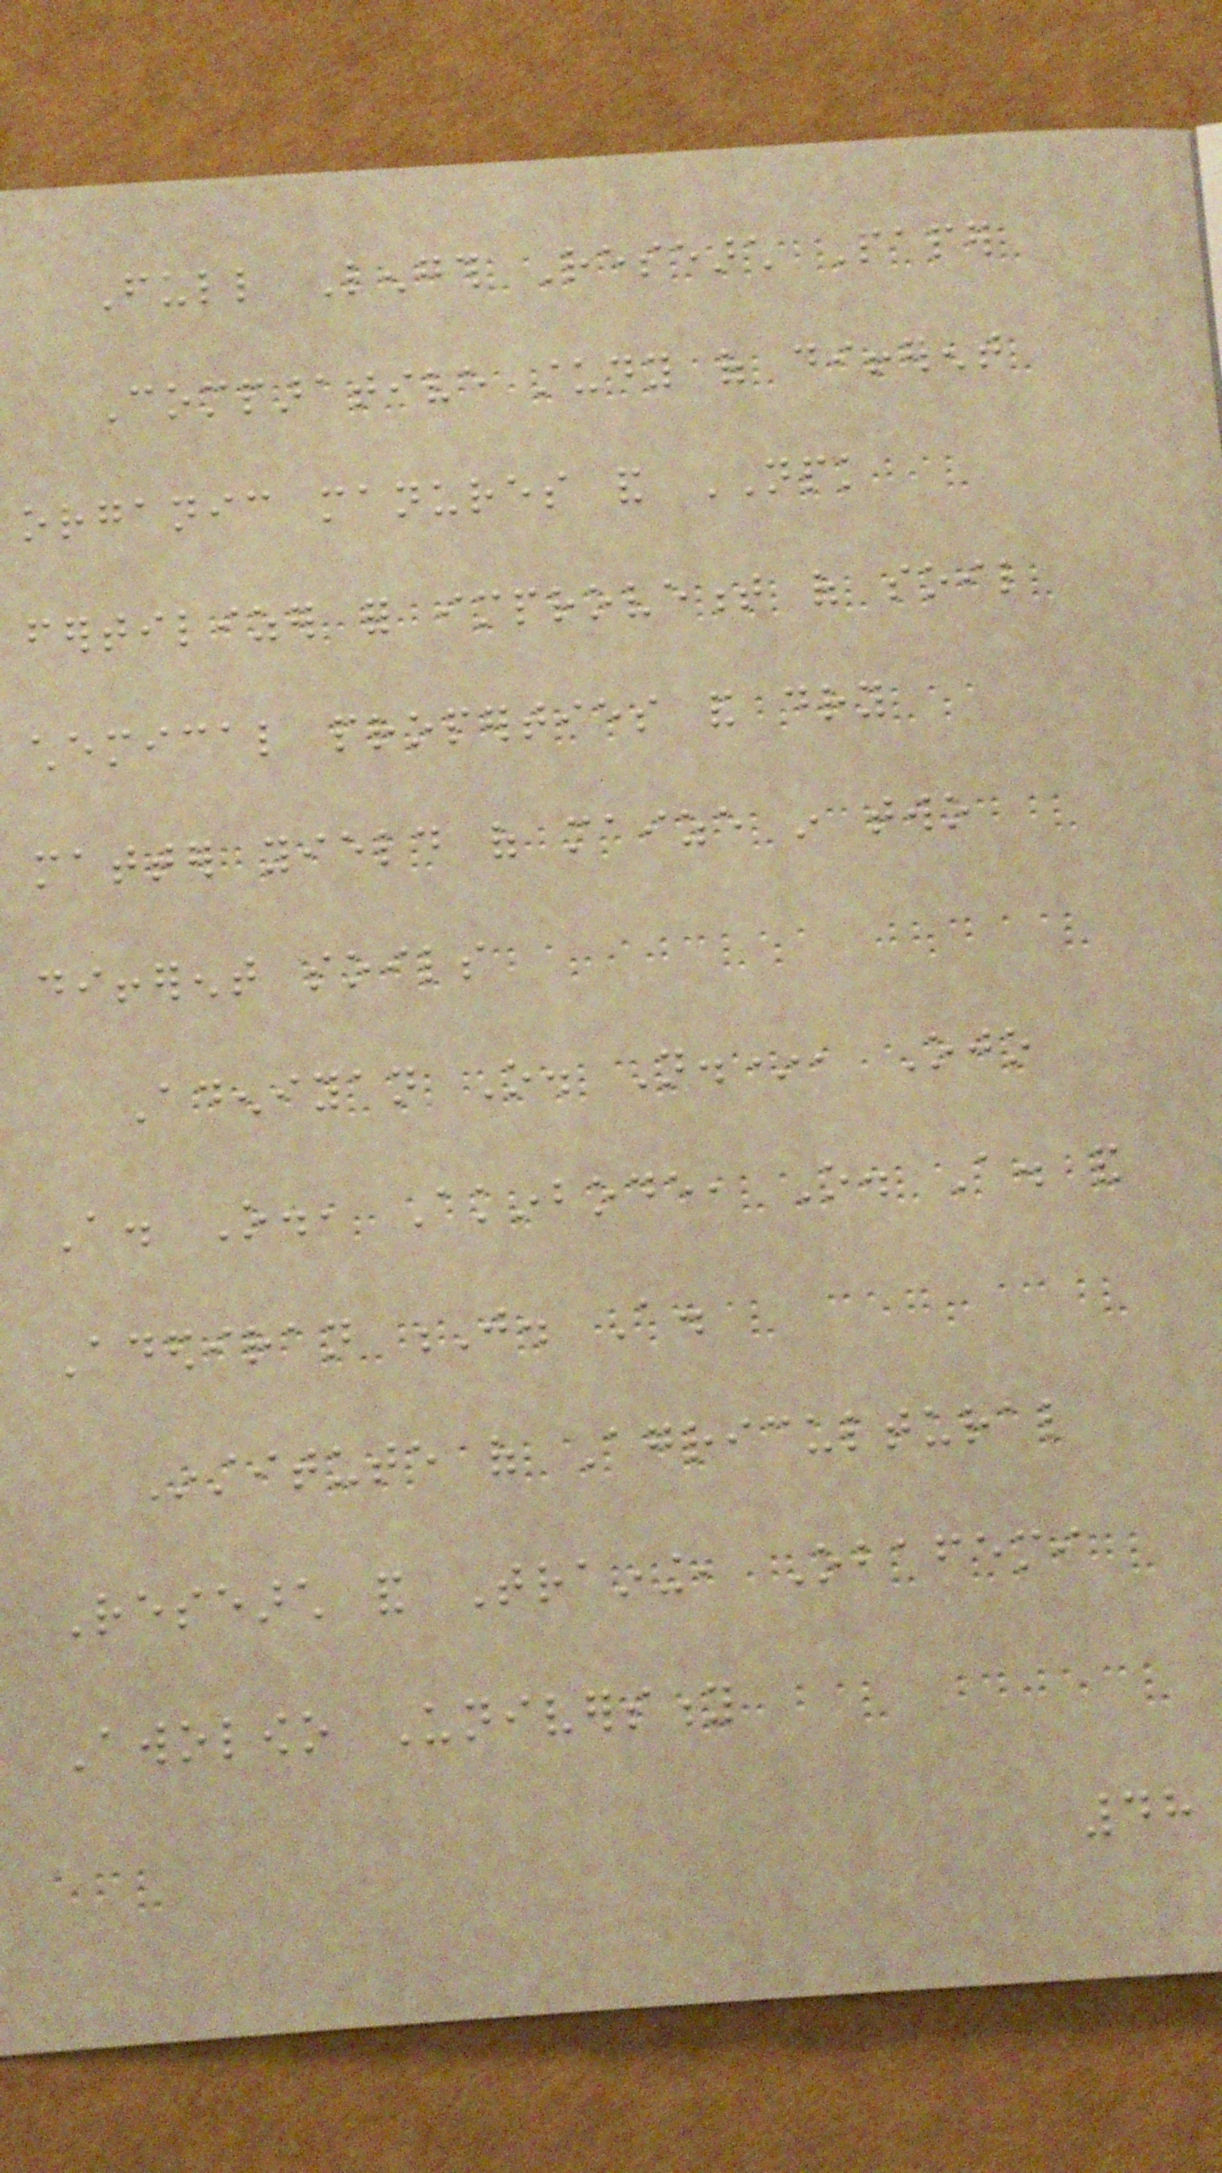Full Length Research Paper
Comparative study of different
organic manures and NPK
fertilizer for improvement of soil
chemical properties and dry
matter yield of maize in two
different soils
Adeniyan O. N.*, Ojo
A. O., Akinbode, O. A. and
Adediran J. A.
Institute of Agricultural
Research and Training, Obafemi
Awolowo University
48
